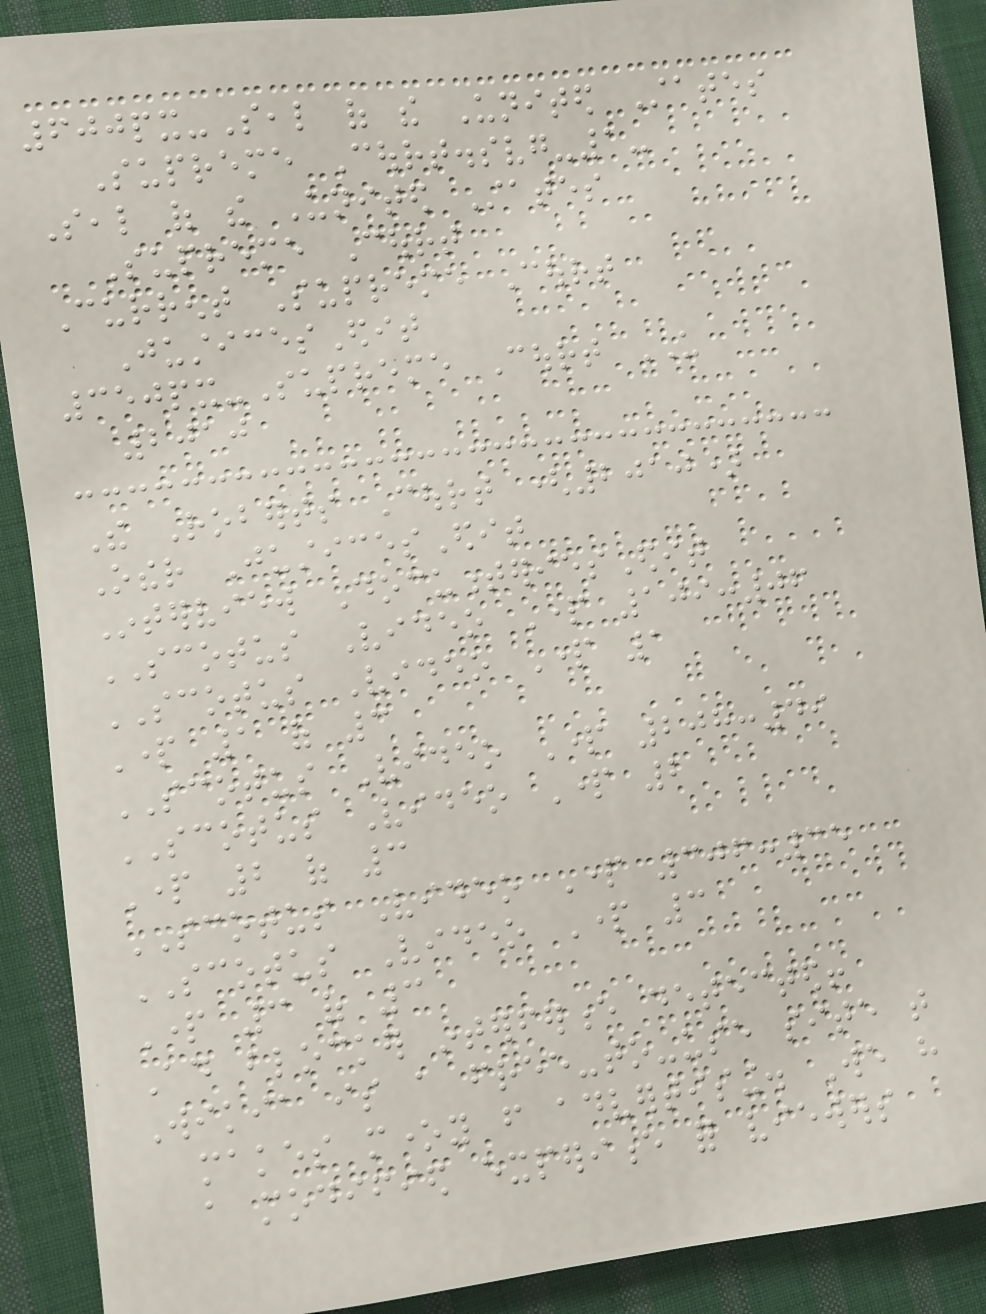600px-Seal of the United States
Supreme Court.svg-1-
Seal of the United States
Supreme Court
Current Supreme Court
JusticesEdit
350px-Supreme Court US
2010
The Roberts Court (2010)
Other JusticesEdit
Interview DocumenteriesEdit
SCOTUS Video Part 109:06
SCOTUS Video Part 1
Part 1 of 3
SCOTUS Video Part 208:49
SCOTUS Video Part 2
Part 2 of 3
SCOTUS Video Part 306:35
SCOTUS Video Part 3
Part 3 of 3
Ad blocker interference detected!
Wikia is a free-to-use site that
makes money from advertising. We have
a modified experience for viewers
